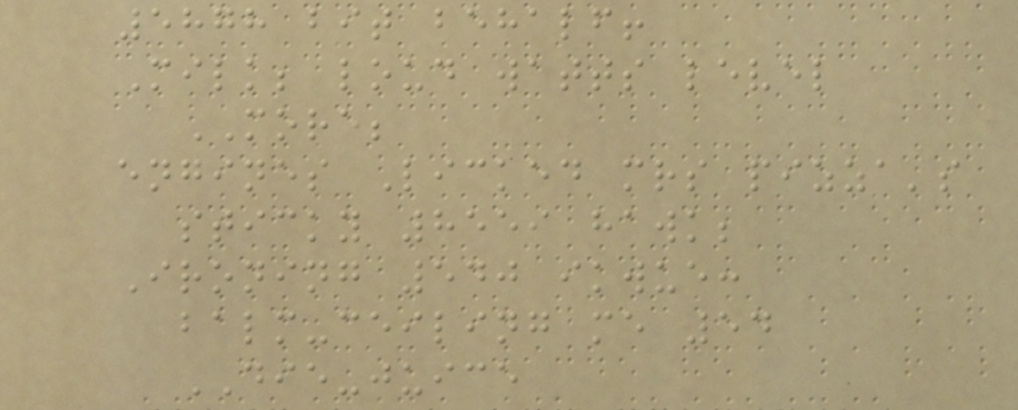5878 bit behalf!
Milk; loud watts level
MORE;
engines Licked mrs pizza's
sticky 8559 hawk;
Ironing 540 ikwue:
balm-ceiling me 54
DIE-juice
